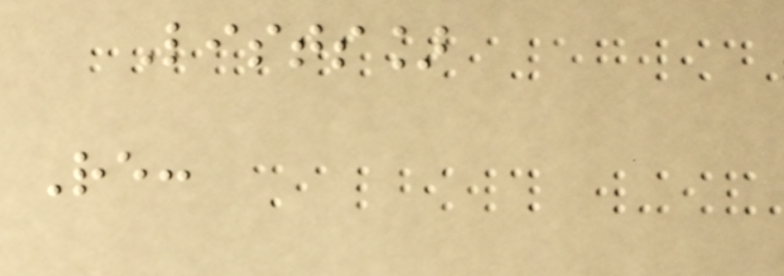Lists]
Re:
